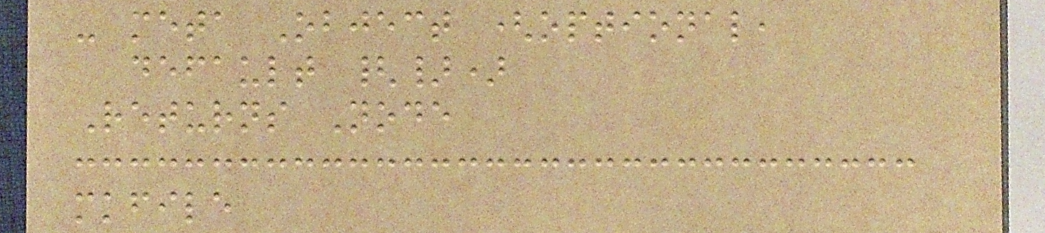- meta Object (optional,
default {})
Returns Node
mkfile
